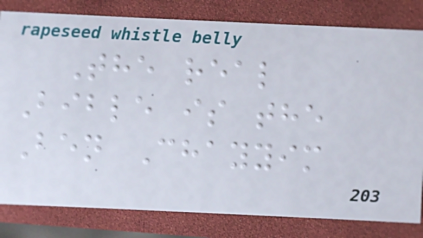The real
Bible is the
Ben Chayyim
